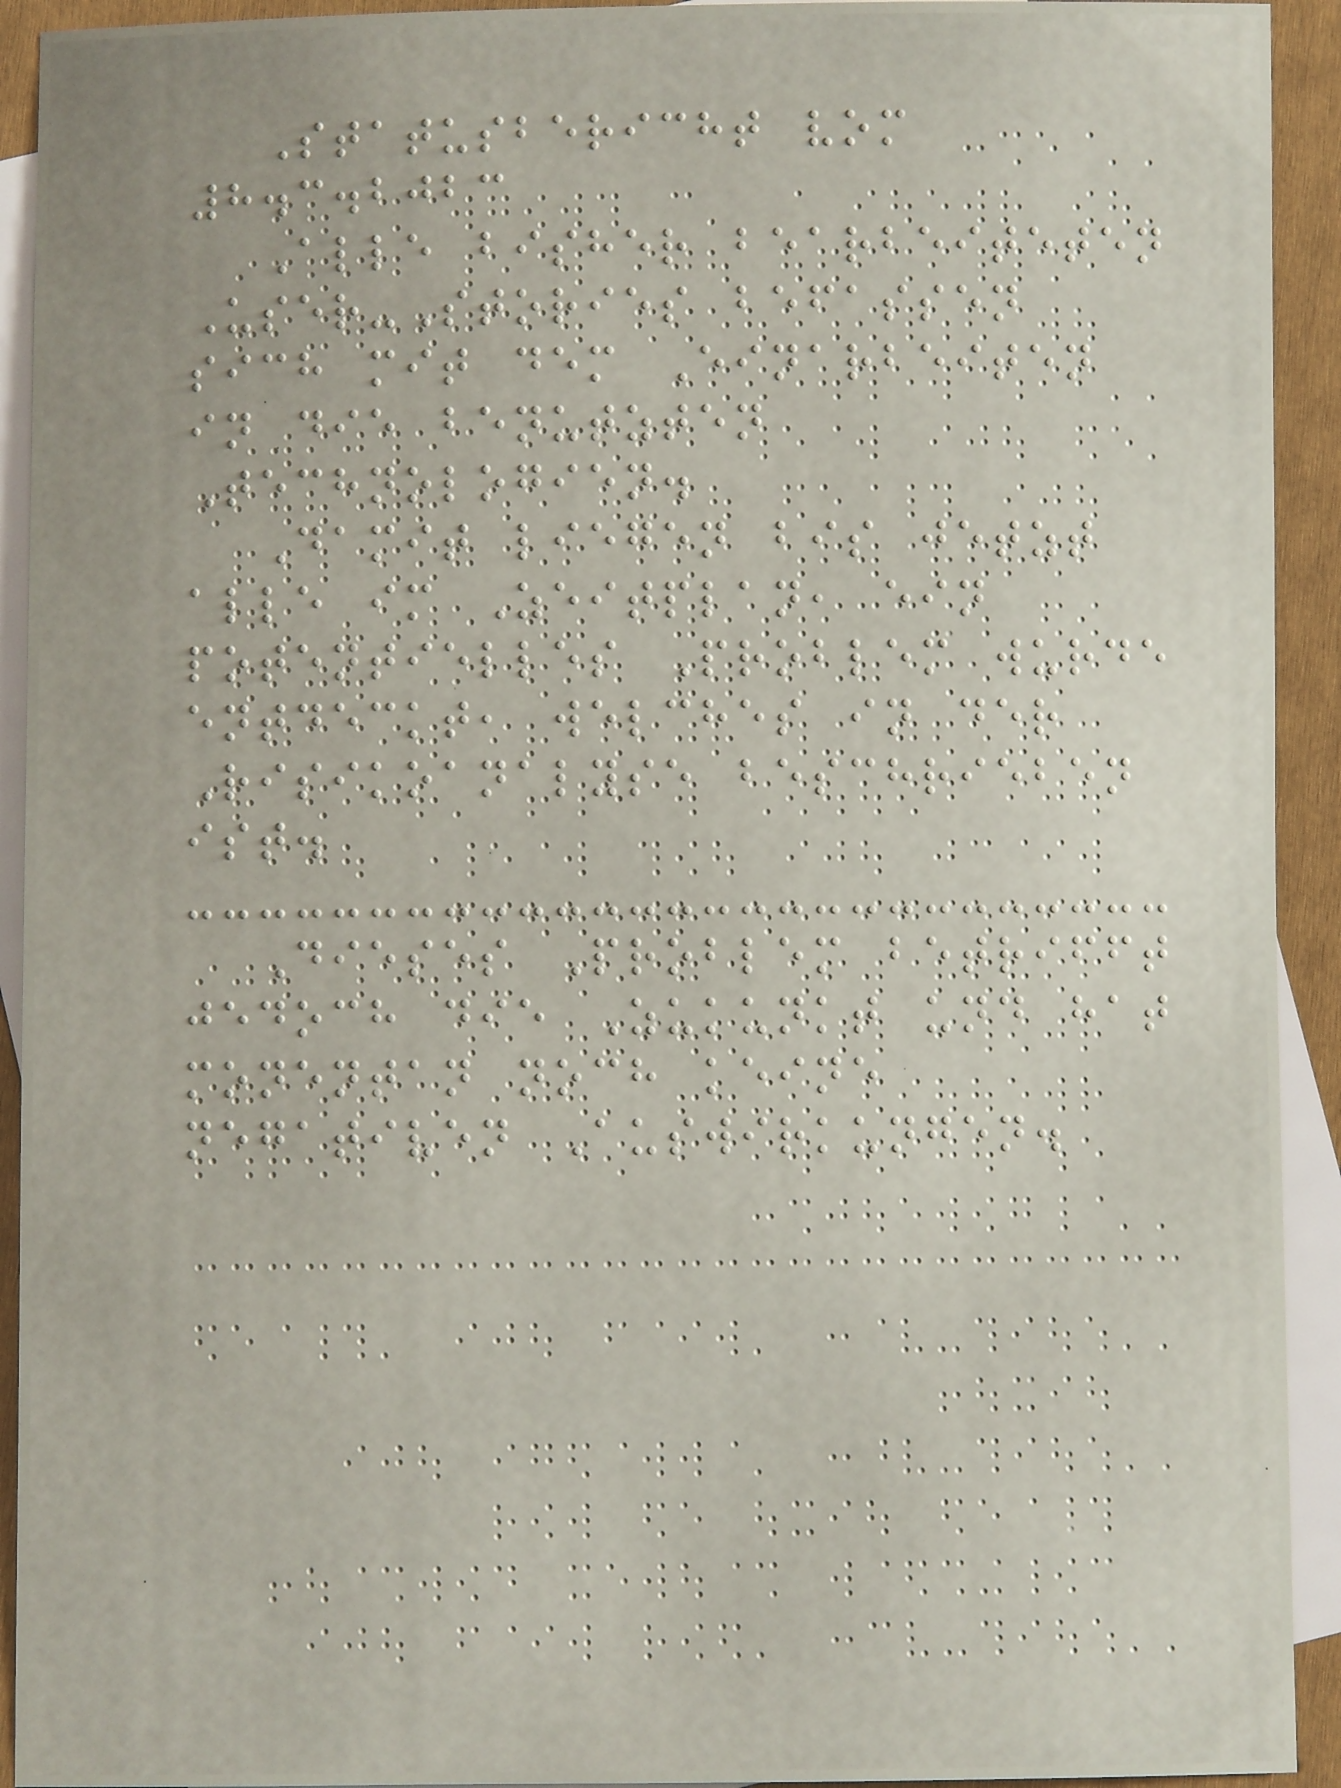Statusbericht vom
8.3.2023
Alle bisher bearbeiteten
User-Stories befassen
sich mit dem Einarbeiten
in die benutzten
Technologien.
Damit liegen bis jetzt
alle im Zeitplan, ein
potentielles Problem wurde
entdeckt, welches in der
Risikoanalyse beschrieben
ist.
Dieses Problem betrifft
jedoch die Zukunkt und hat
monentan noch keine
negativen Auswirkungen.
